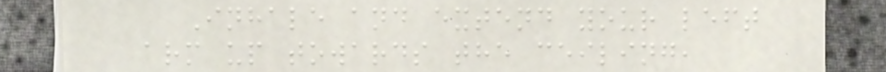Inhale and extend your left
arm up towards the ceiling,
